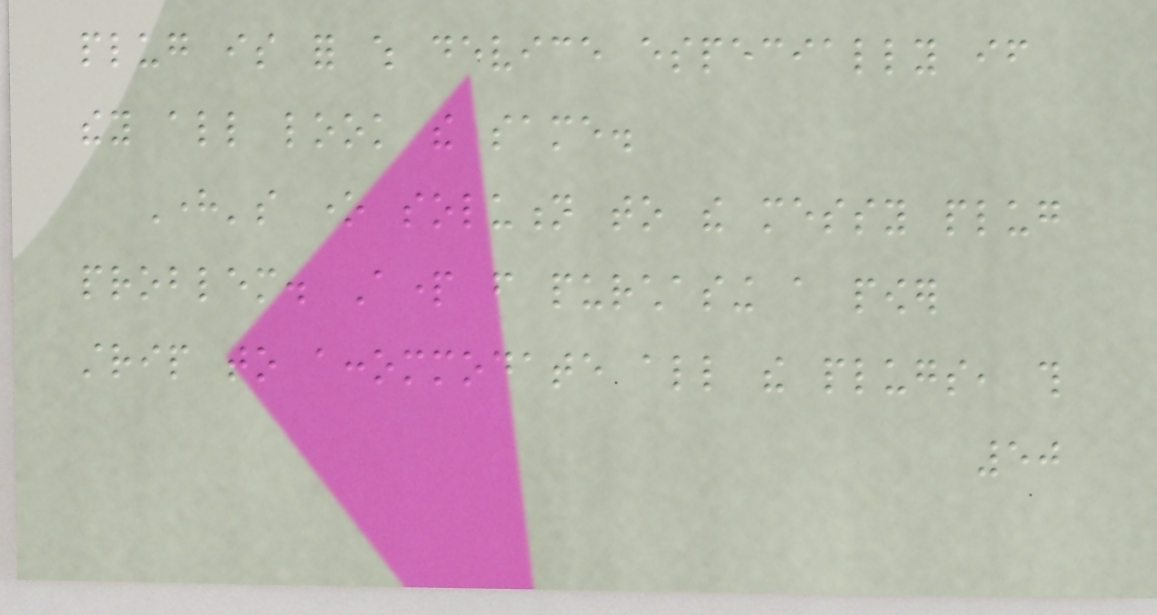plug is for which device especially if
they all look the same.
Here's one solution to the messy plug
problem. Apart from purchasing a power
strip to accommodate all the plugs, this
50
